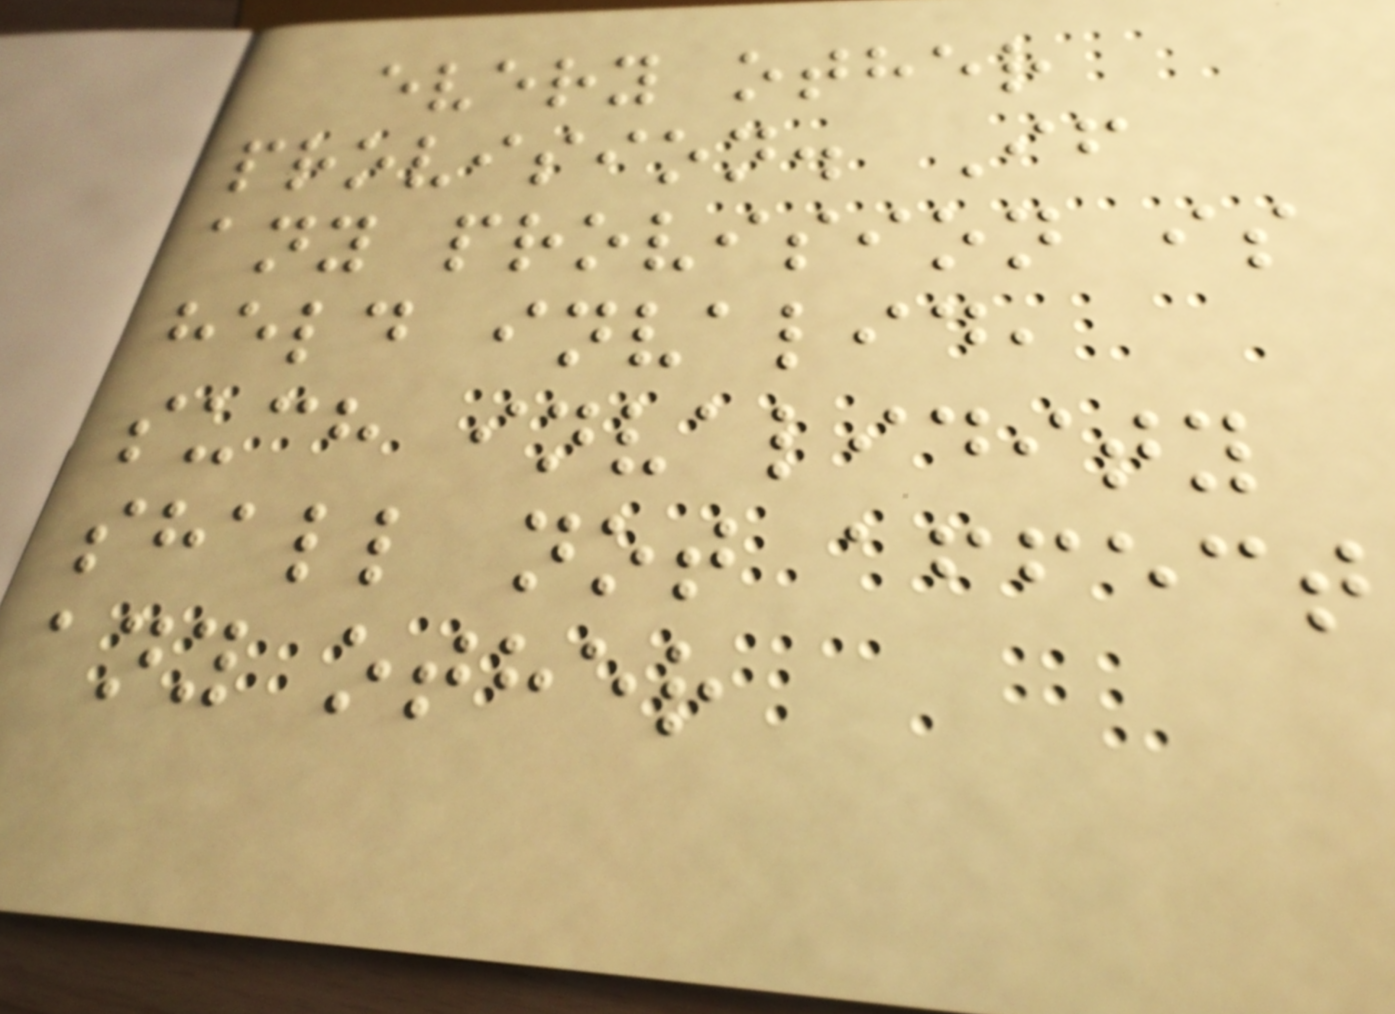every other
provision. If
any provision is
held invalid,
such invalidity
shall not affect
any other
